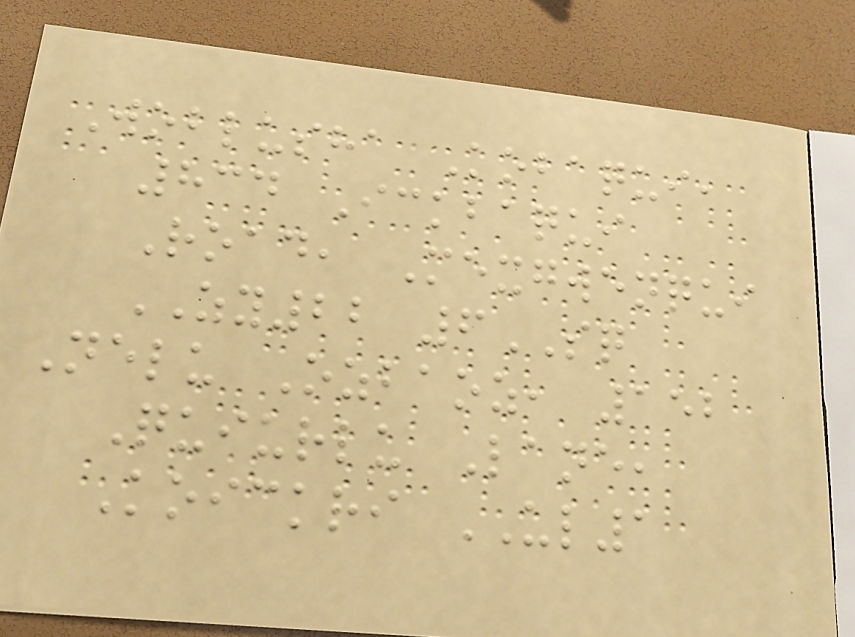Woblusha Kobaqui,
834 Ickbaqui
Road, Mexgwenqui
ZY22 6SQ
Nelu Ozbaoz, 152
Quiurlu Lane,
Koickri UL1
